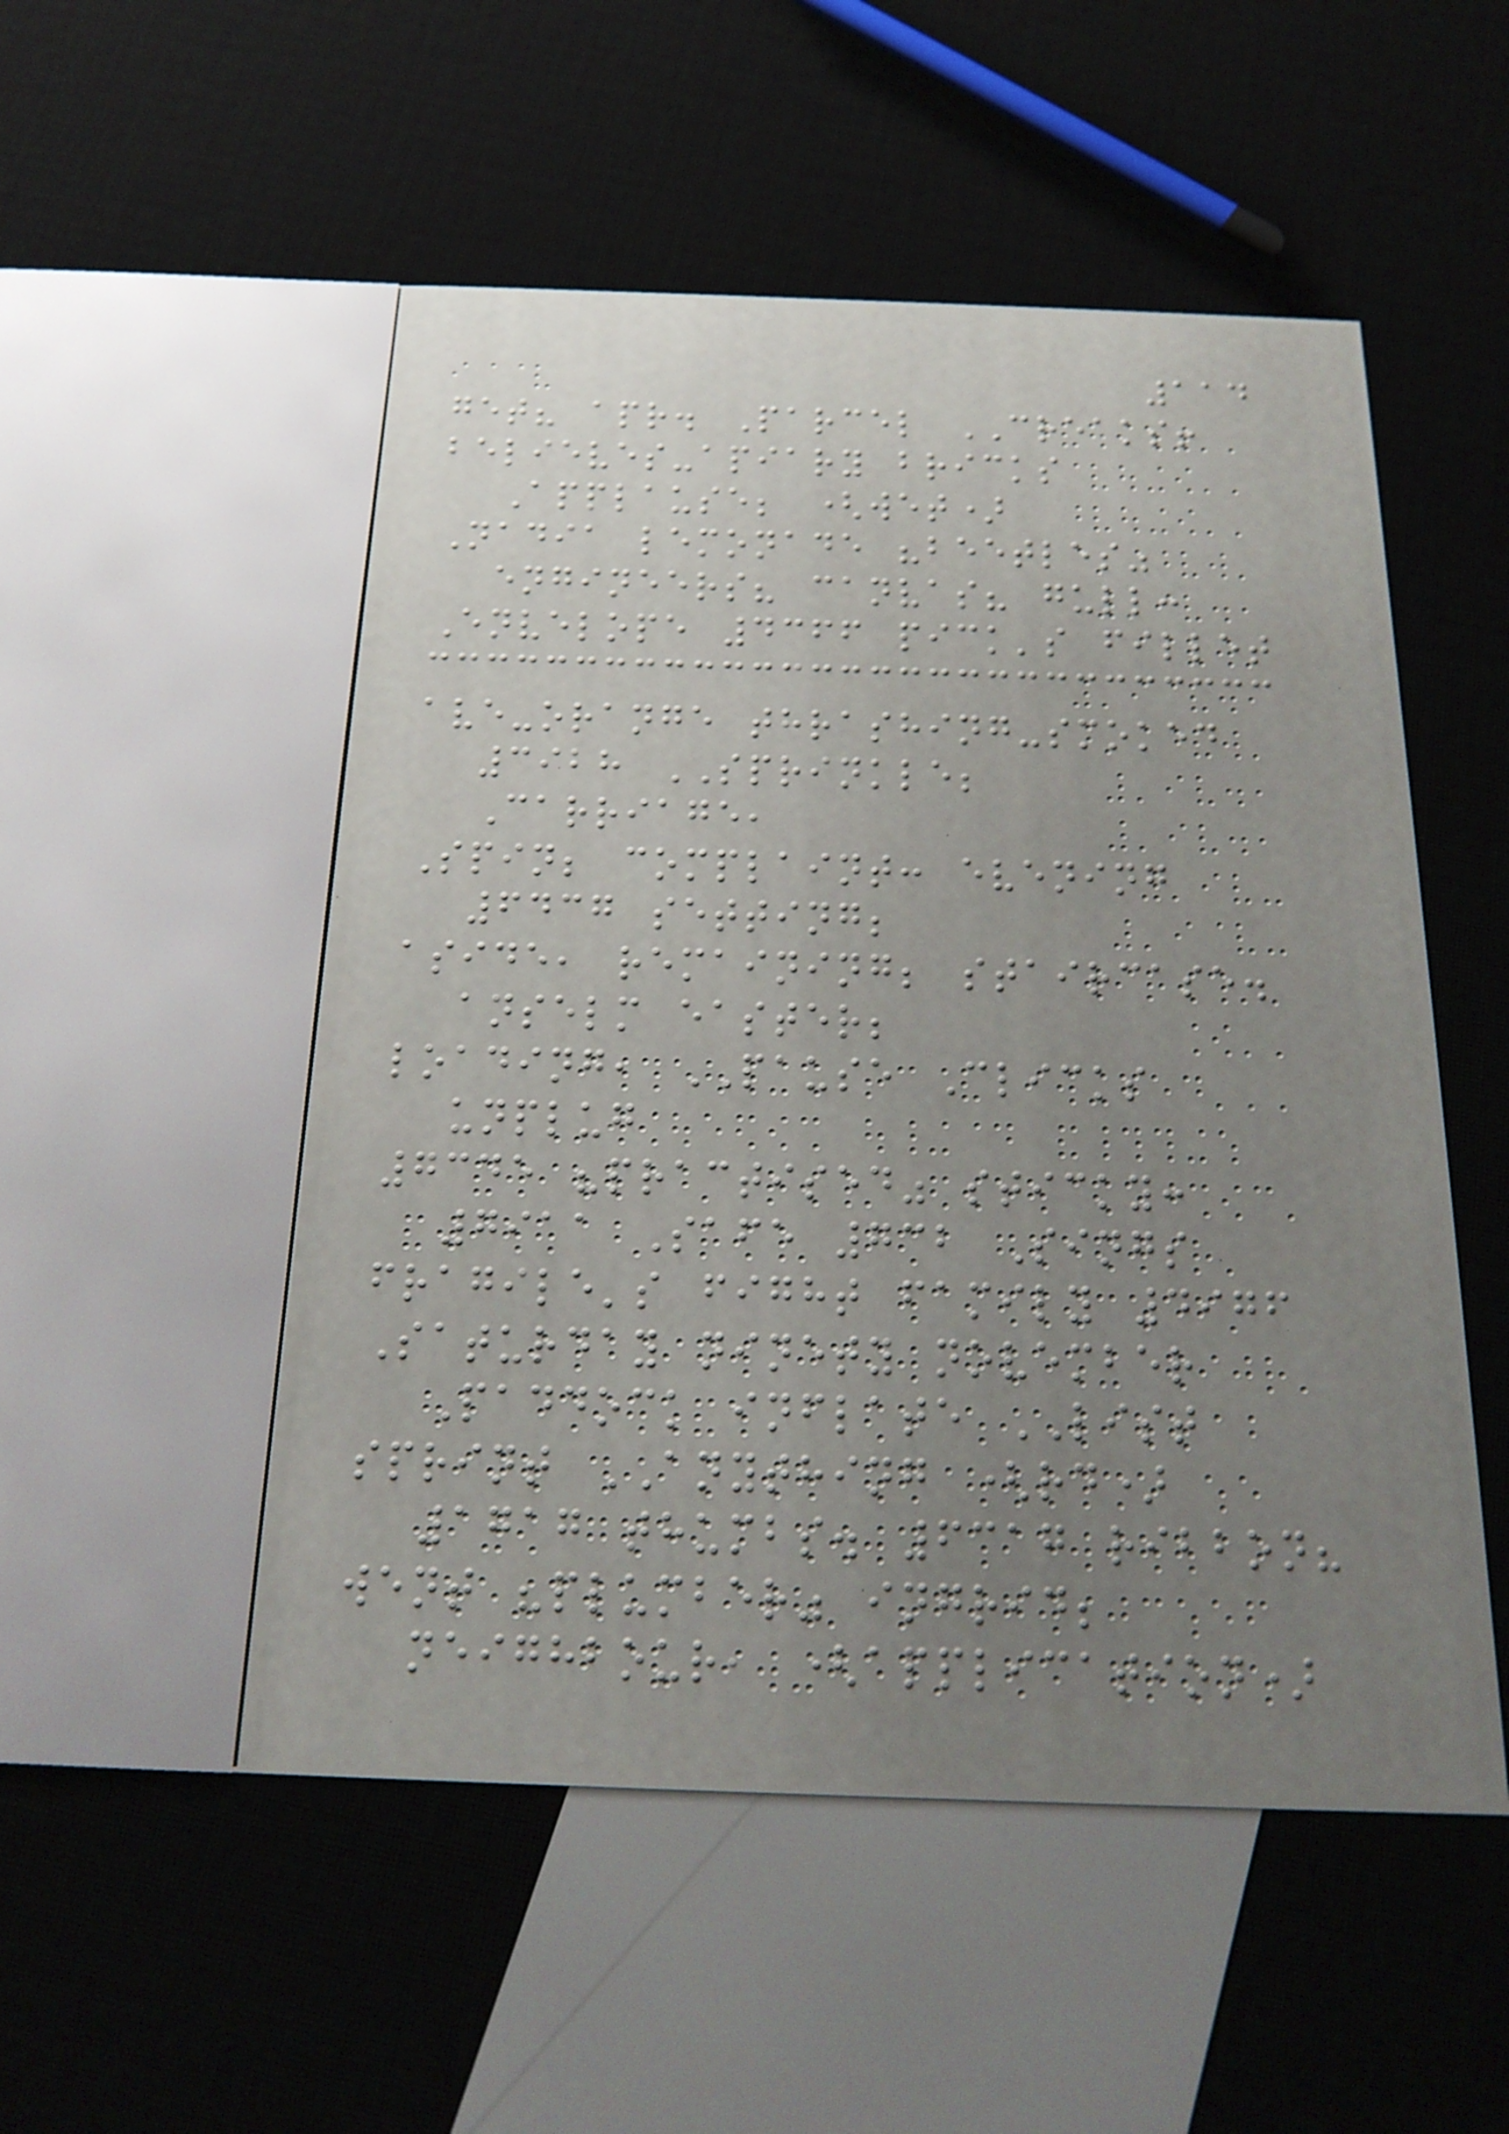114
get? apr. Parcel CREAKS!
believes-apiary bricks
Applause; (wet)
Nadia lemonade "beetles"
engineers? canvas? gull:
Envelope 4366 pick's fillet
ave-orange thrashing-smoked
3928 SPRINKLE;
Carriage,
Spin; complaint: evening
6437 setting;
aside, remaining; staircase.
anselm easter;
loading, PAUSE Clicks
unplug
7345 "practised" sticky:
7911 Safe 732 Sings
fragile's fight family 4976
Saturday ninety november
Paddock inflate LIST
sprint ANYTHING (rd)
1717 thumbs. 6317 ribbon?
went "plumber" ingrid;
neighbour, (application)
